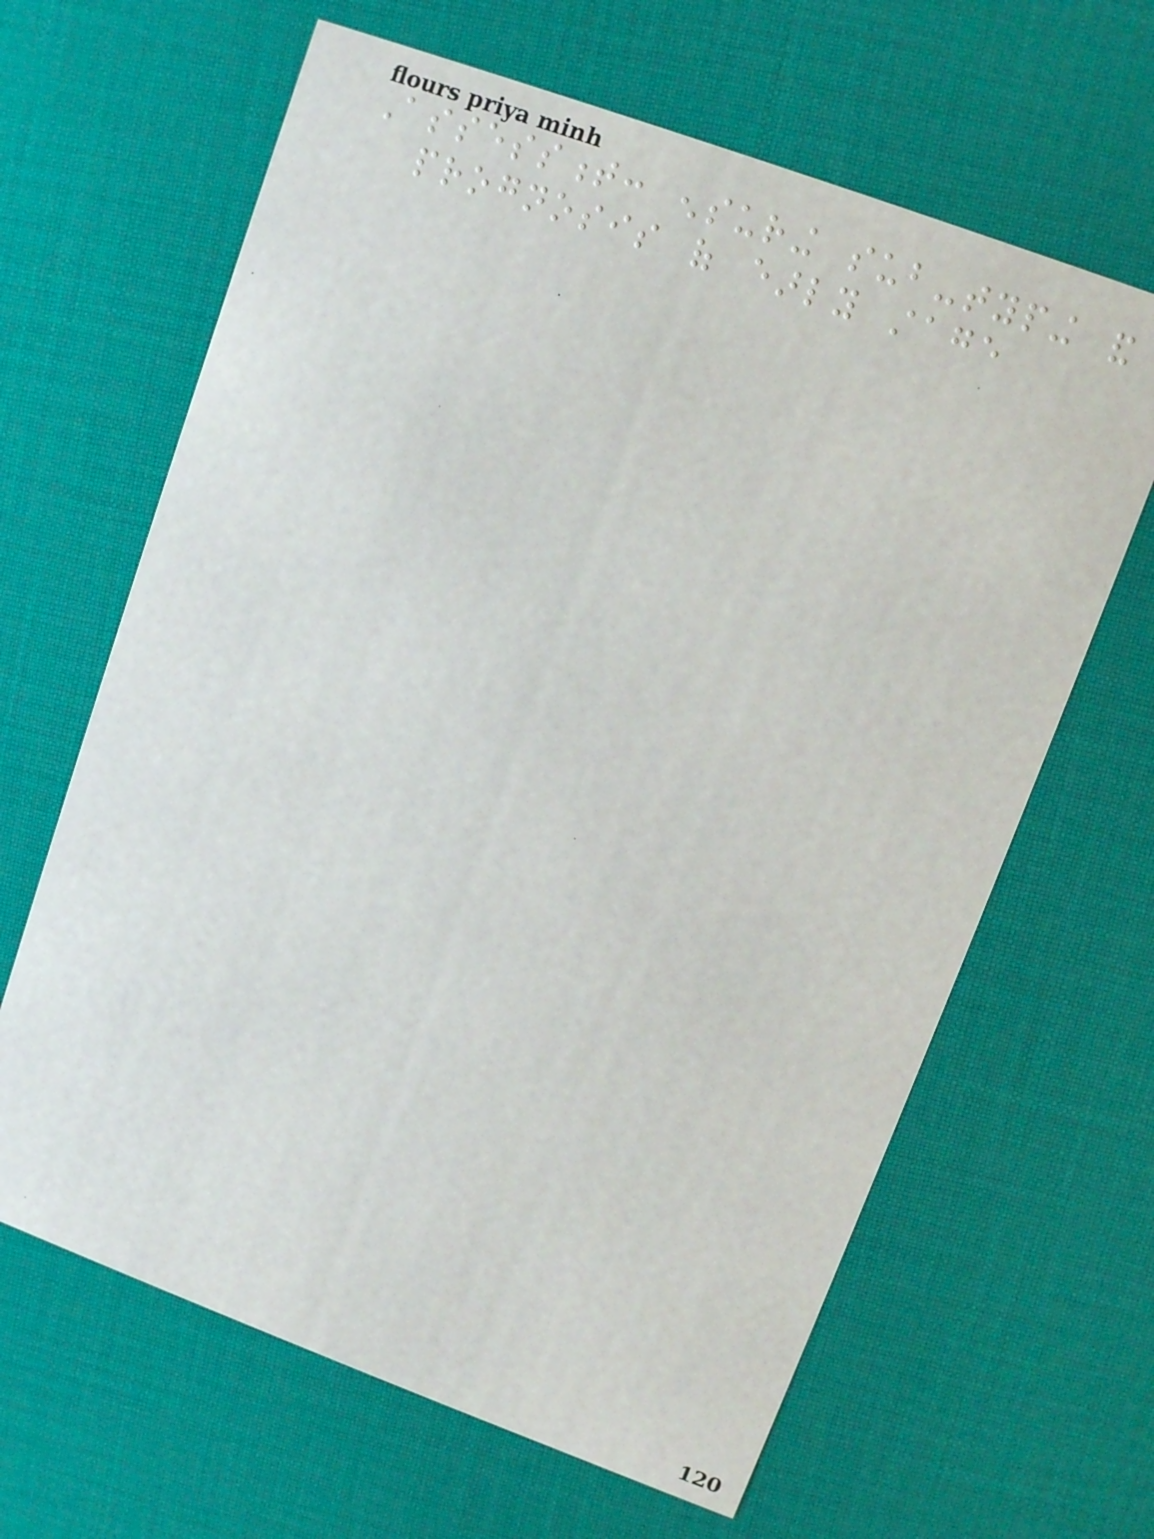Assessment: ensuring sub-typing and
prognosis of early stage
